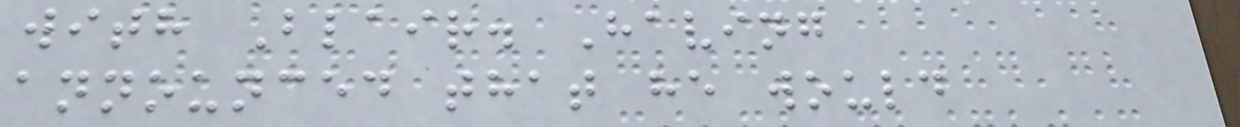with Blair. Having
announced that he would
